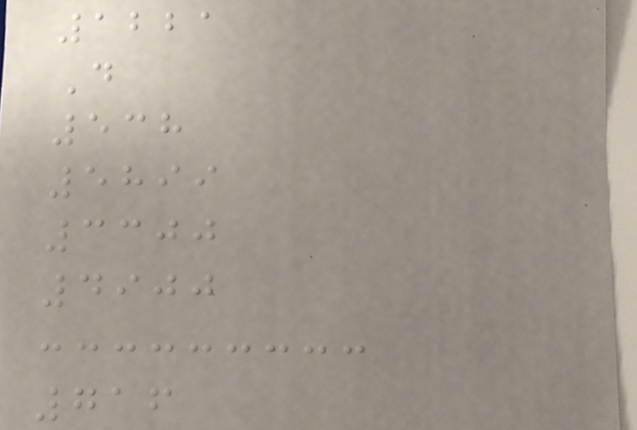1221
D
538
5899
3300
4900
716
